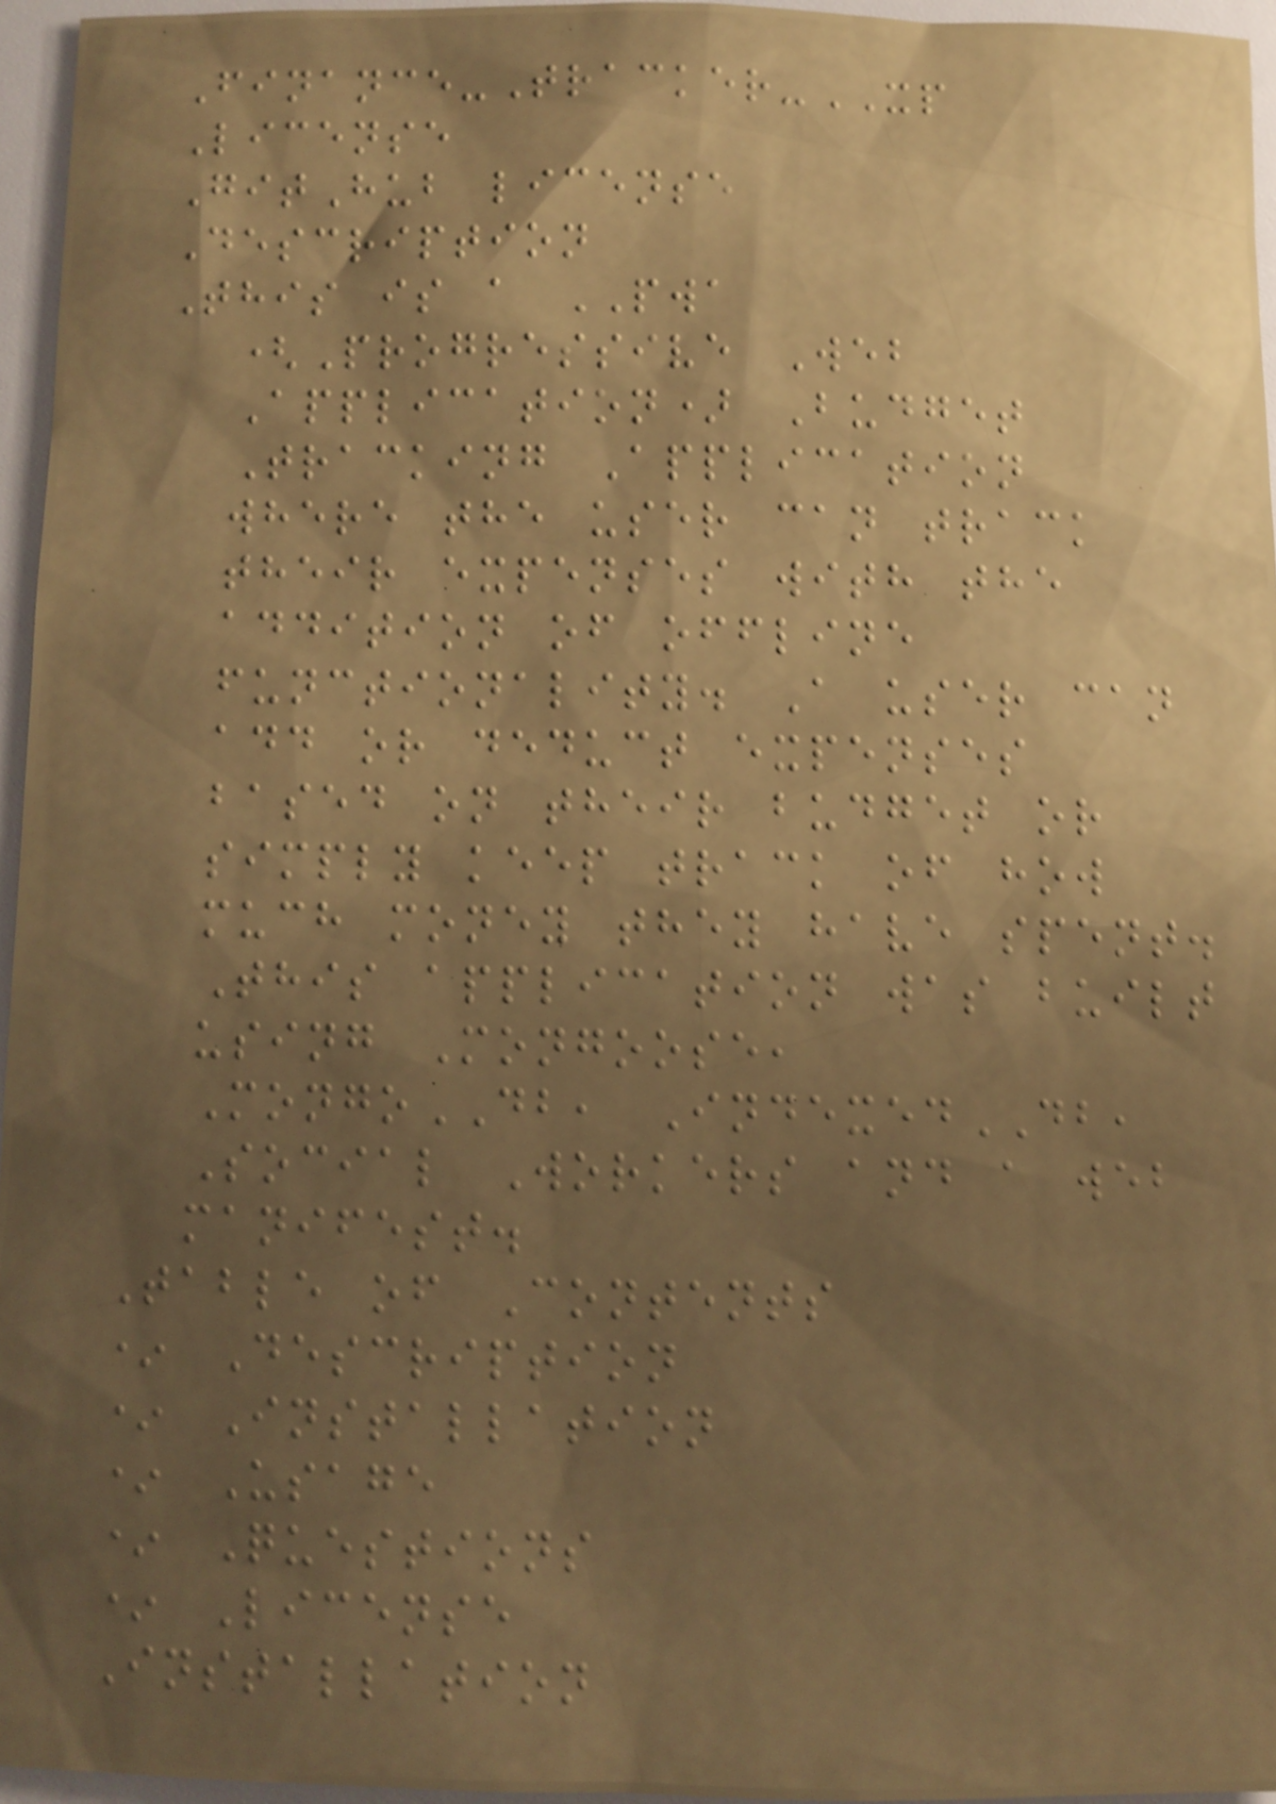Finance-Tracker-XP
License
GitHub license
Description
This is a PWA
(Progressive Web
Application) Budget
Tracking Application
where the user can track
their expenses with the
addition of offline
functionality. A user can
add or deduct expenses
based on their budget or
simply keep track of how
much money they have spent.
This application was built
using Mongoose,
MongoDB, IndexedDB,
Social Workers and a web
manifest.
Table of Contents
* Description
* Installation
* Usage
* Questions
* License
Installation
